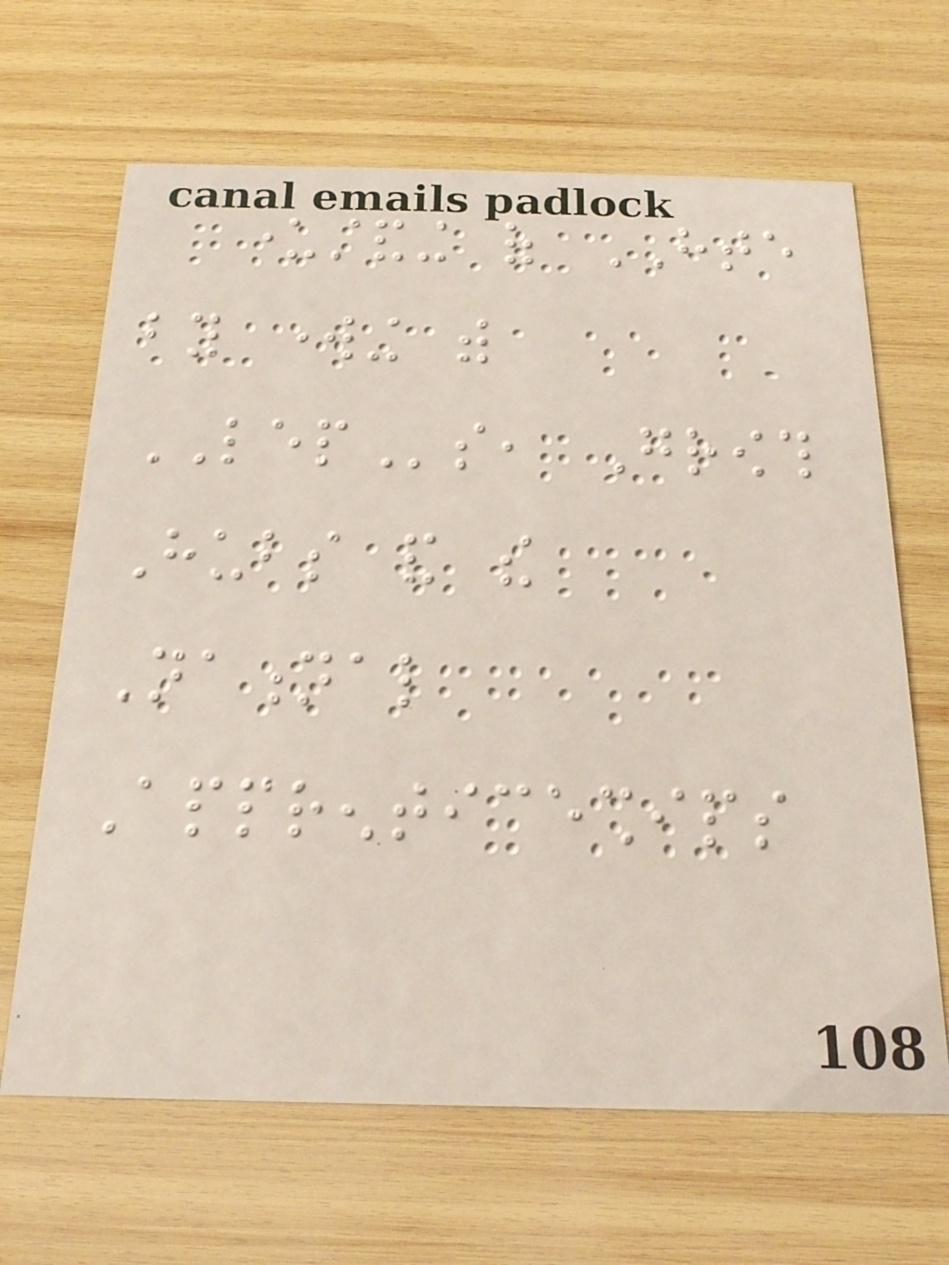understanding of HTE
by working with
LEPs, Growth
Hubs and the
National
Apprenticeships
